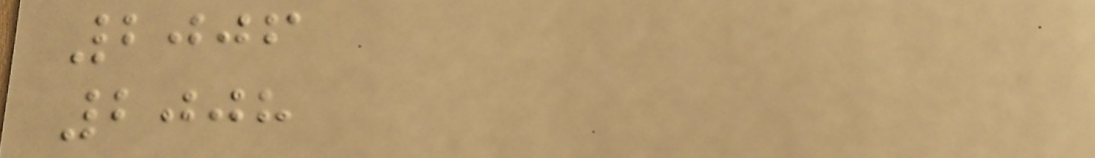2006
2008
